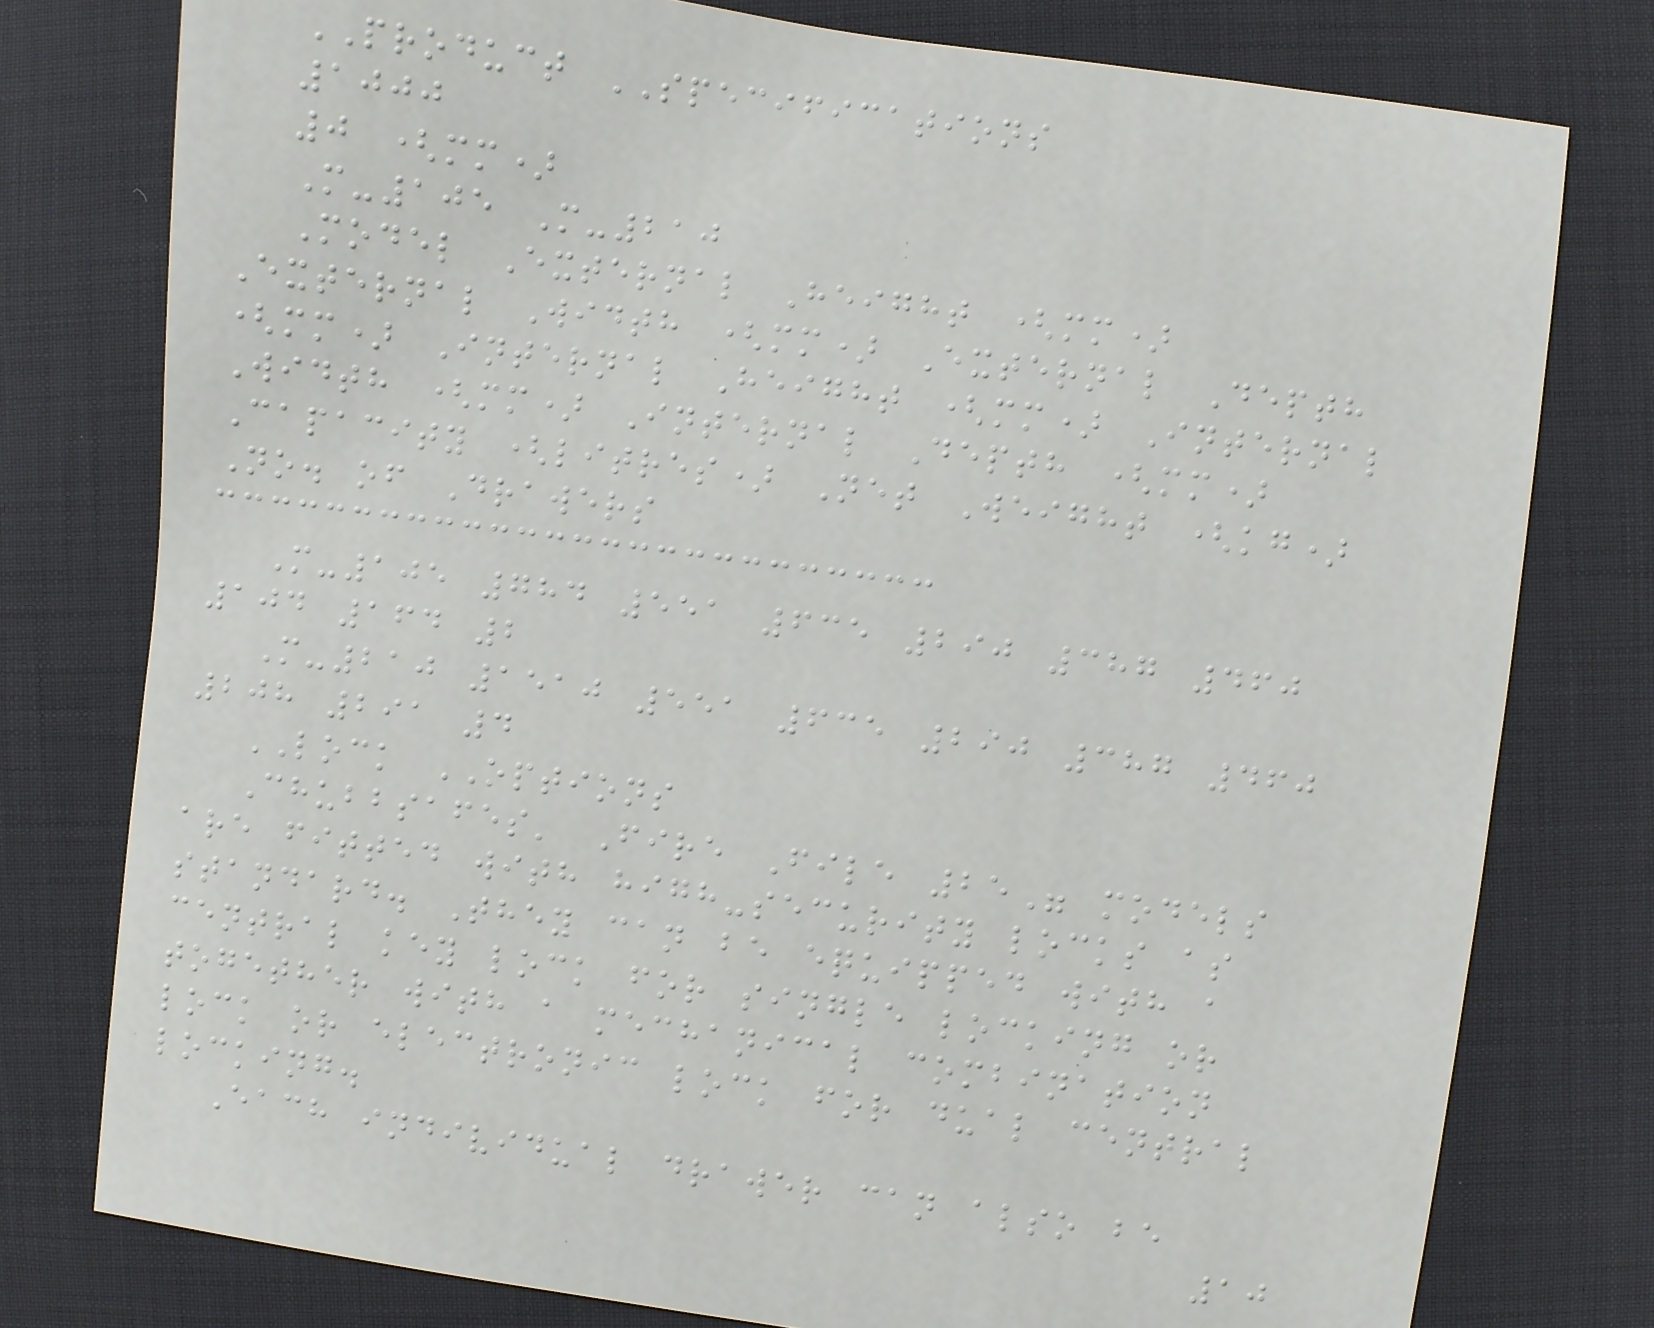PRODUCT SPECIFICATIONS
1000
0 (mm)
M-105 M-210
Model External Height (mm)
External Width (mm) External Depth
(mm) Internal Height (mm) Internal
Width (mm) Internal Depth (mm)
Capacity (litres) Net Weight (kg)
No. of Drawers
M-105 784 551 635 290 387 460
104 164 2
M-210 1510 551 635 290 387 460
208 291 4
LOCK OPTIONS
Chubbsafes' Fire File 25" models
are fitted with high-security locks as
standard. They can be equipped with a
central key lock for single locking or
together with a mechanical combination
lock or electronic lock for dual central
locking.
Each individual drawer can also be
10
